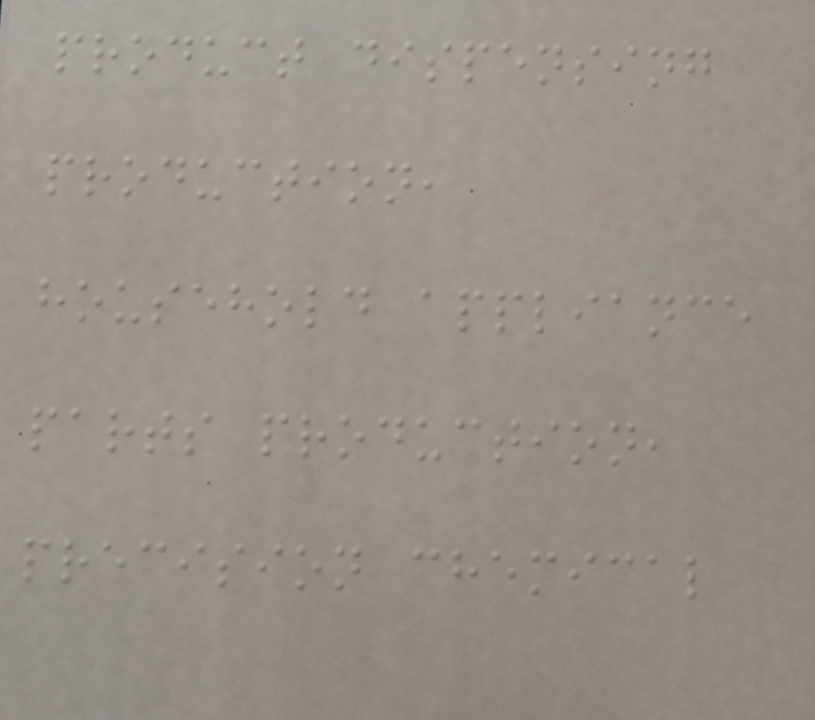product dispensing
production,
household appliance
parts production,
precision chemical
